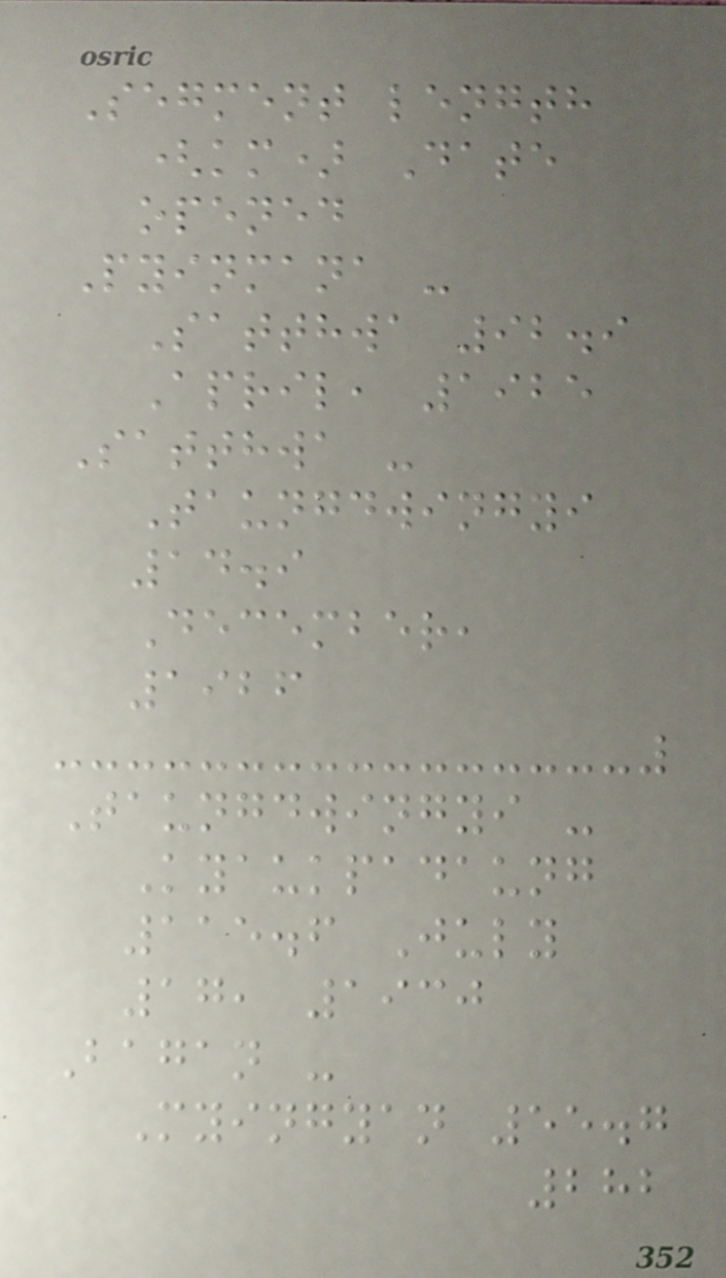Segment length
(km) Date
opened
Pyinmana -
Satthwa 92.9
April, 1925
Satthwa -
Taungdwingyi
14.9
December,
1926
Taungdwingyi -
Kyaukpadaung
115.6 July
17, 1930
Bagan -
Myingyan 55.7
282
